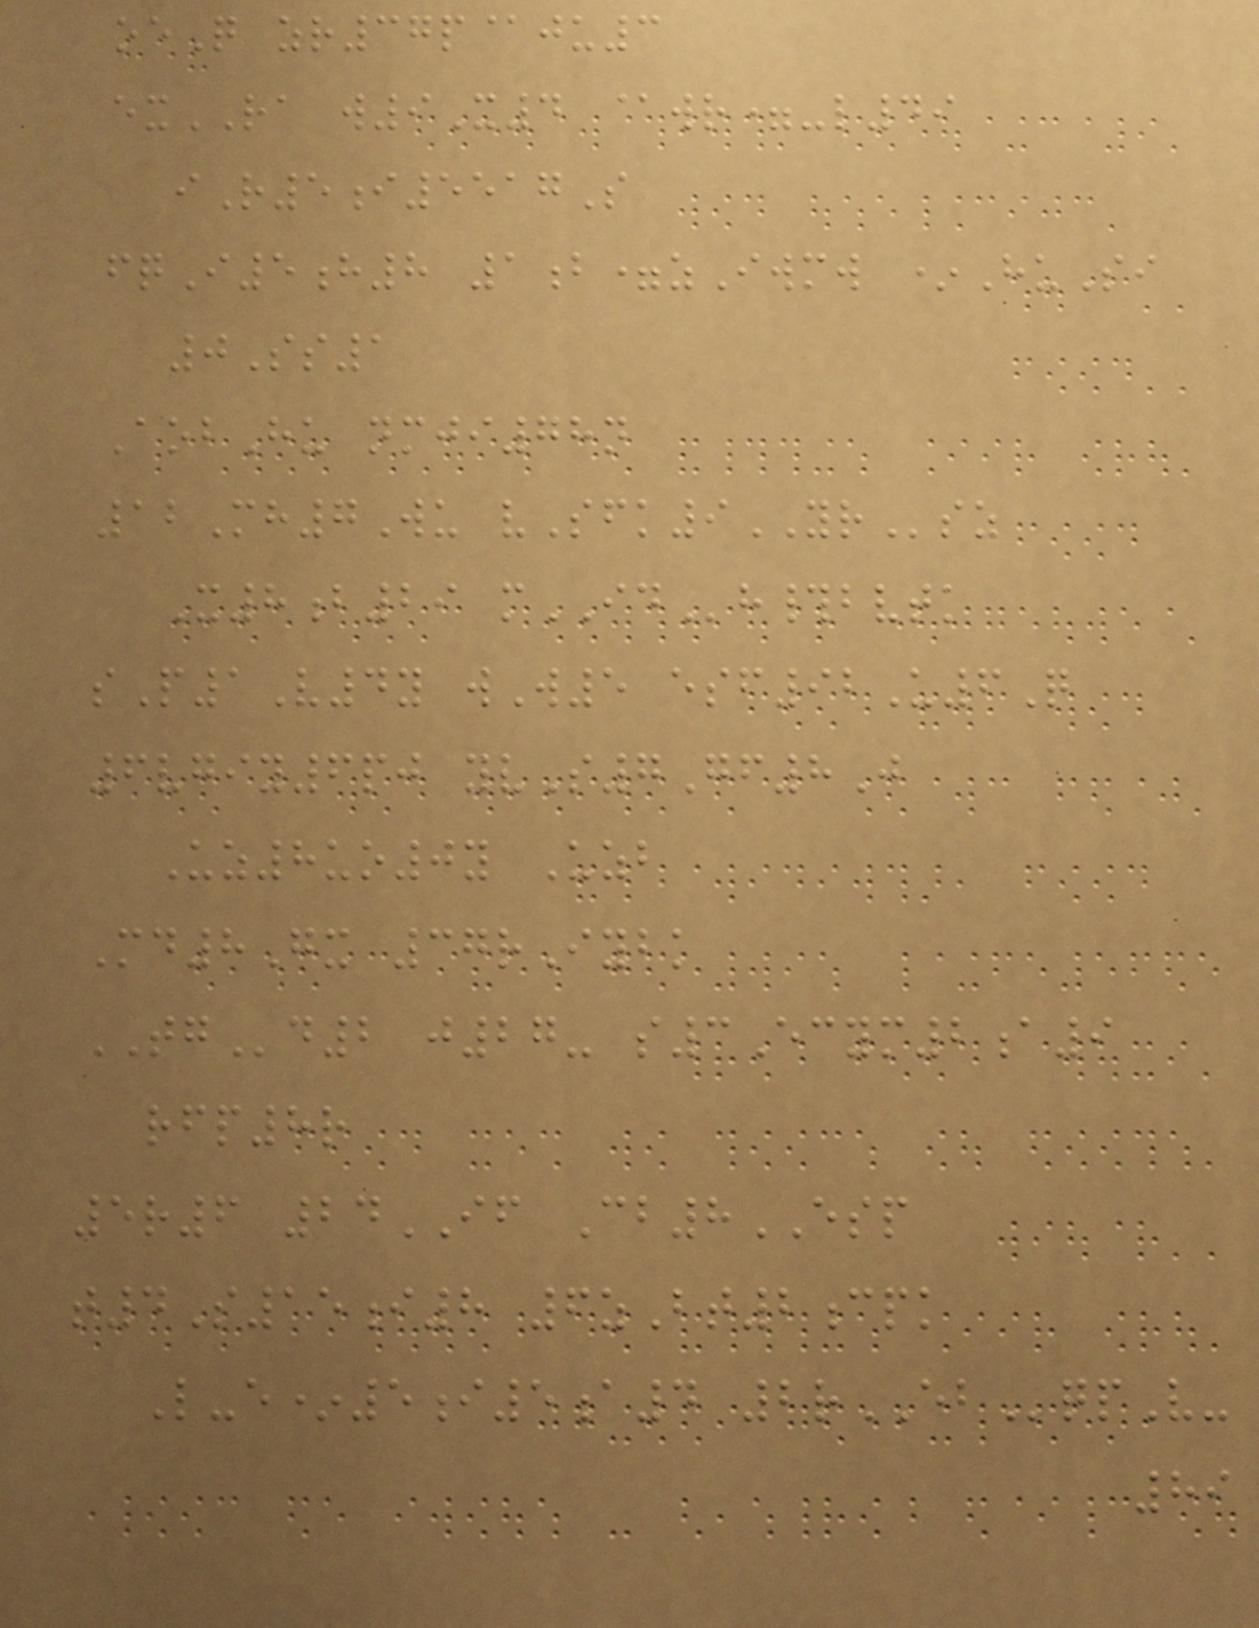oeQ zr37p@ju3
exRA w9X4 @wr=-l49
iR5i5517S
fqI5h8 1b=zIwmw *HuSi
0Ss1
AobHu nmji78n
12Mh7Wu vSfk9YRsz
X8b29 mIDh#bvtk
sP1V4y wW5 esf92U6Q
6vgiy6pj yvS7Gf8J
Uz8uo0y Uzb
Md8Gx 37rIybk
TGd2 j27- s3Ecym2a9
rfp8r
5r6 24IF Cb8ESP
t4S15i8 6zBt2cpk
L-e*5i5a4 2rEBqpV-
89
